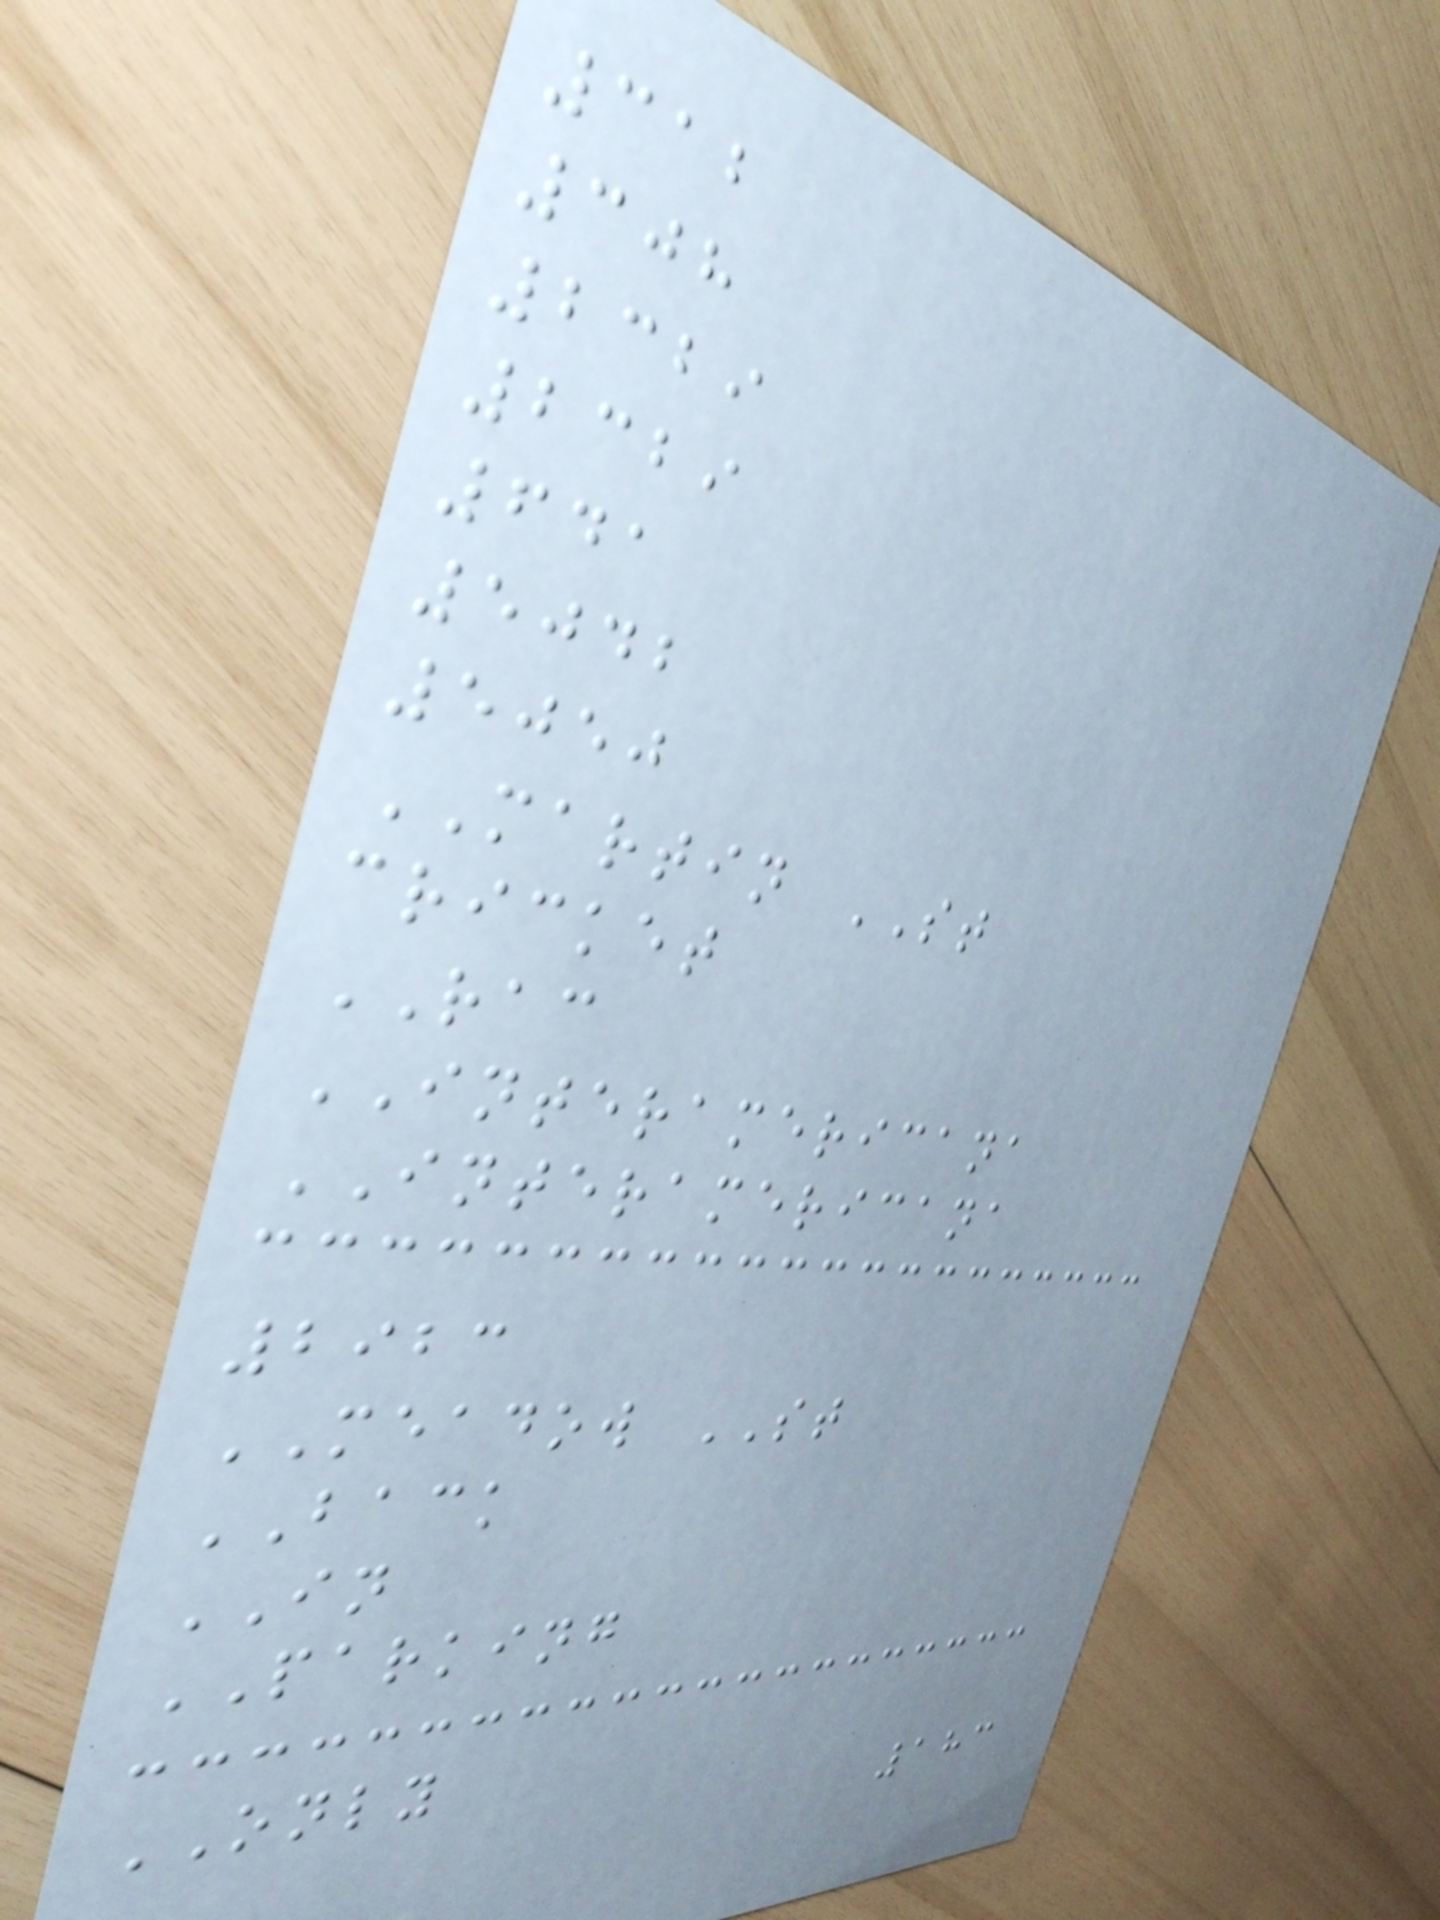312
308
2329
2329
641
5042
5050
MARTIN ST
cricket
RAC
INTERAMERICANA
INTERAMERICANA
2923
MEADOW ST
BACK
IN
PARKING
ONLY
183
